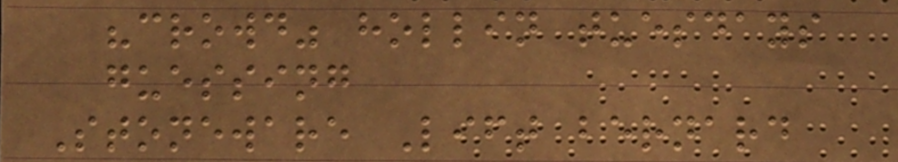"crowd" hollin tuesdays
guessing
Stoneware Lift bernard
